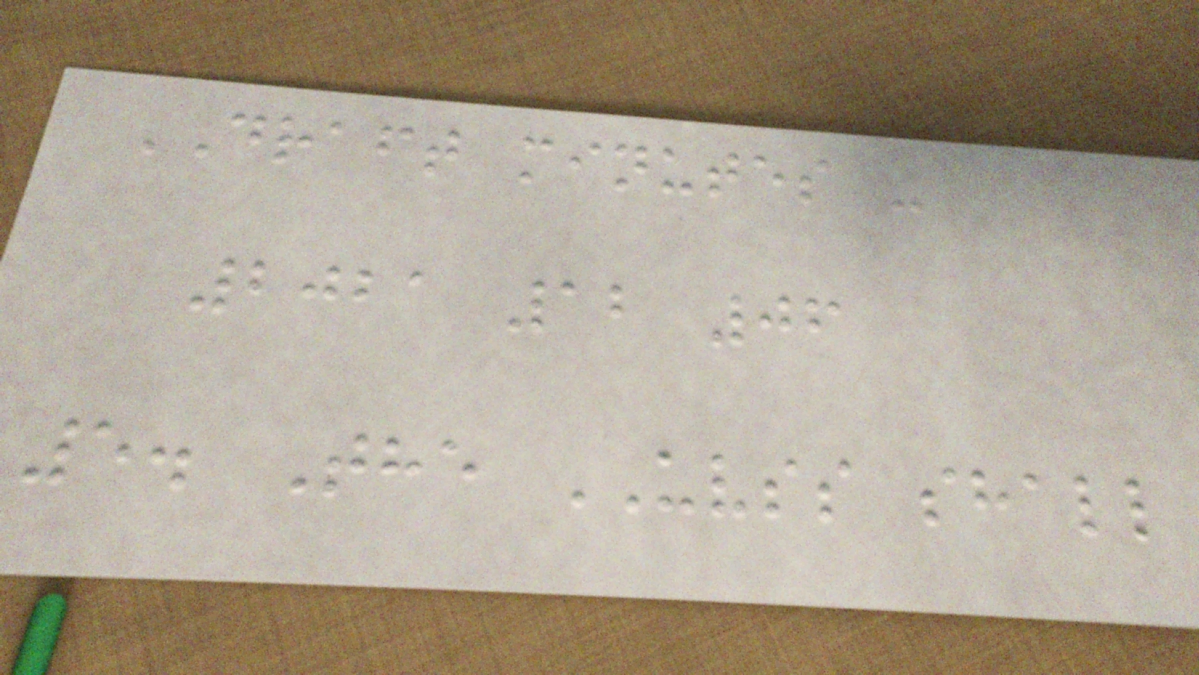DRAFT minutes -
2021 12 06
5. The UVSS shall
